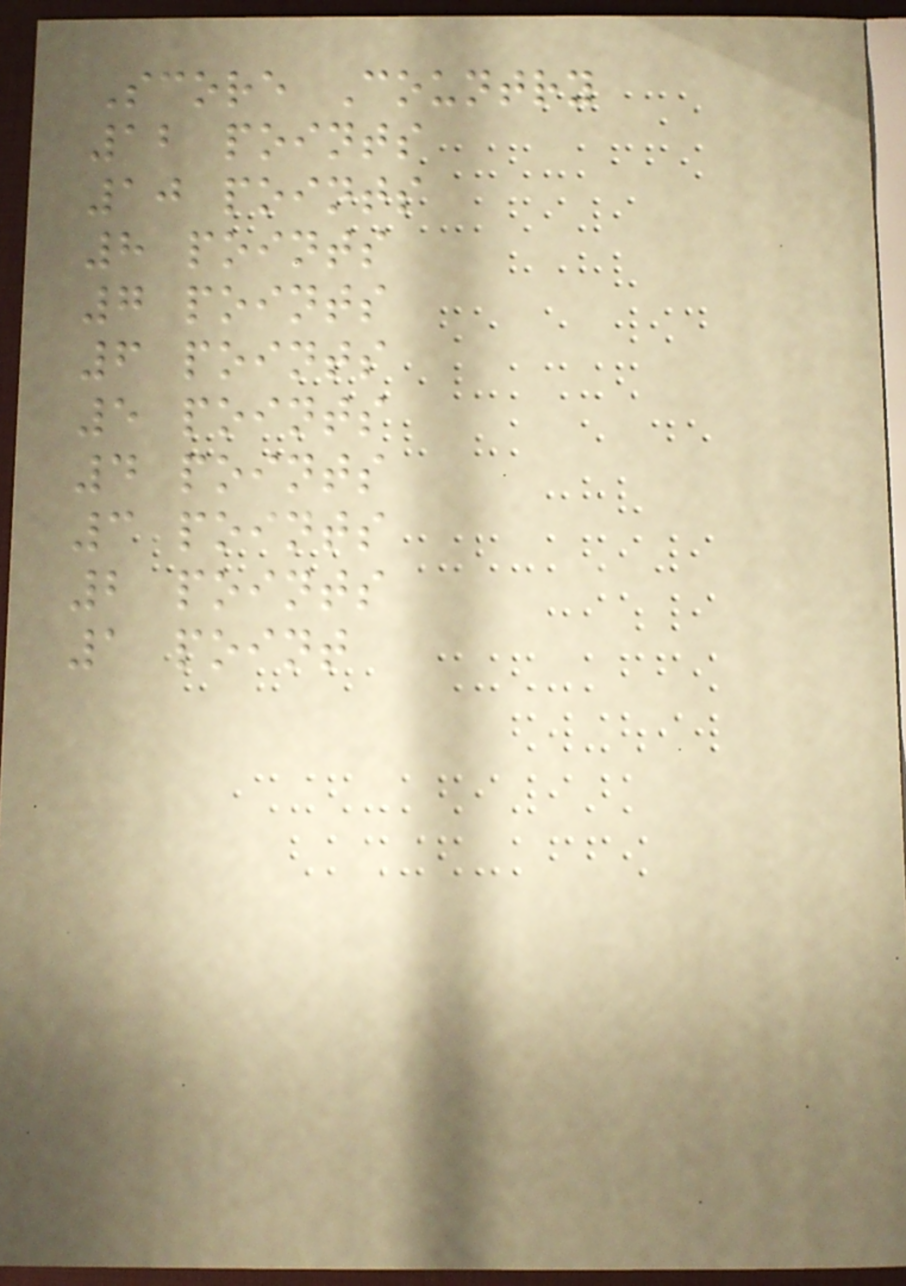Score Country
12 points
10 points
8 points
7 points
6 points
5 points
4 points
3 points
2 points
1 point
